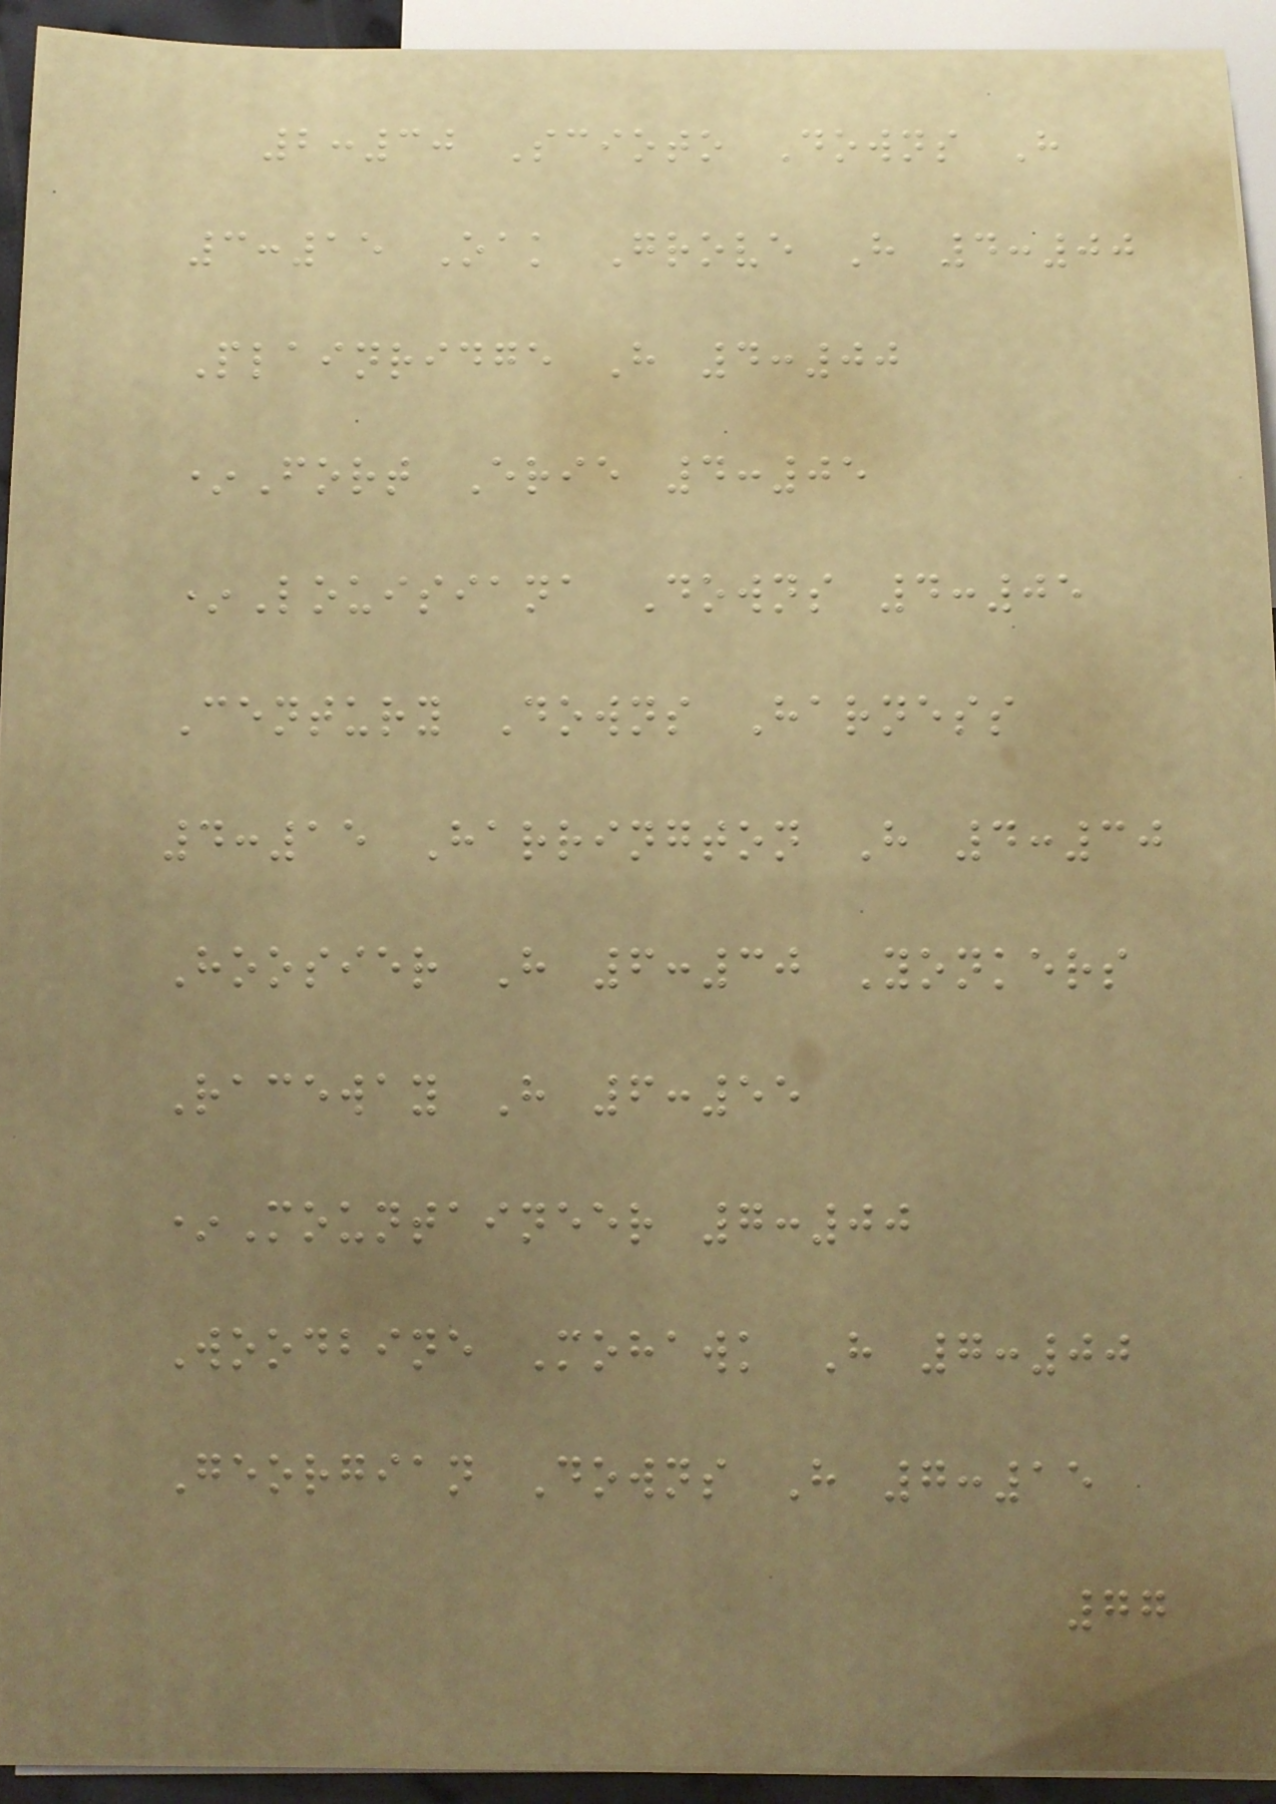2:30 Scioto Downs H
3:15 Oak Grove H 4:00
Plainridge H 4:00
*Fort Erie 4:05
*Louisiana Downs 4:05
Century Downs Harness
4:15 Harrington H 4:30
Hoosier H 6:30 Yonkers
Raceway H 6:55
*Mountaineer 7:00
Woodbine Mohawk H 7:00
Georgian Downs H 7:15
77
